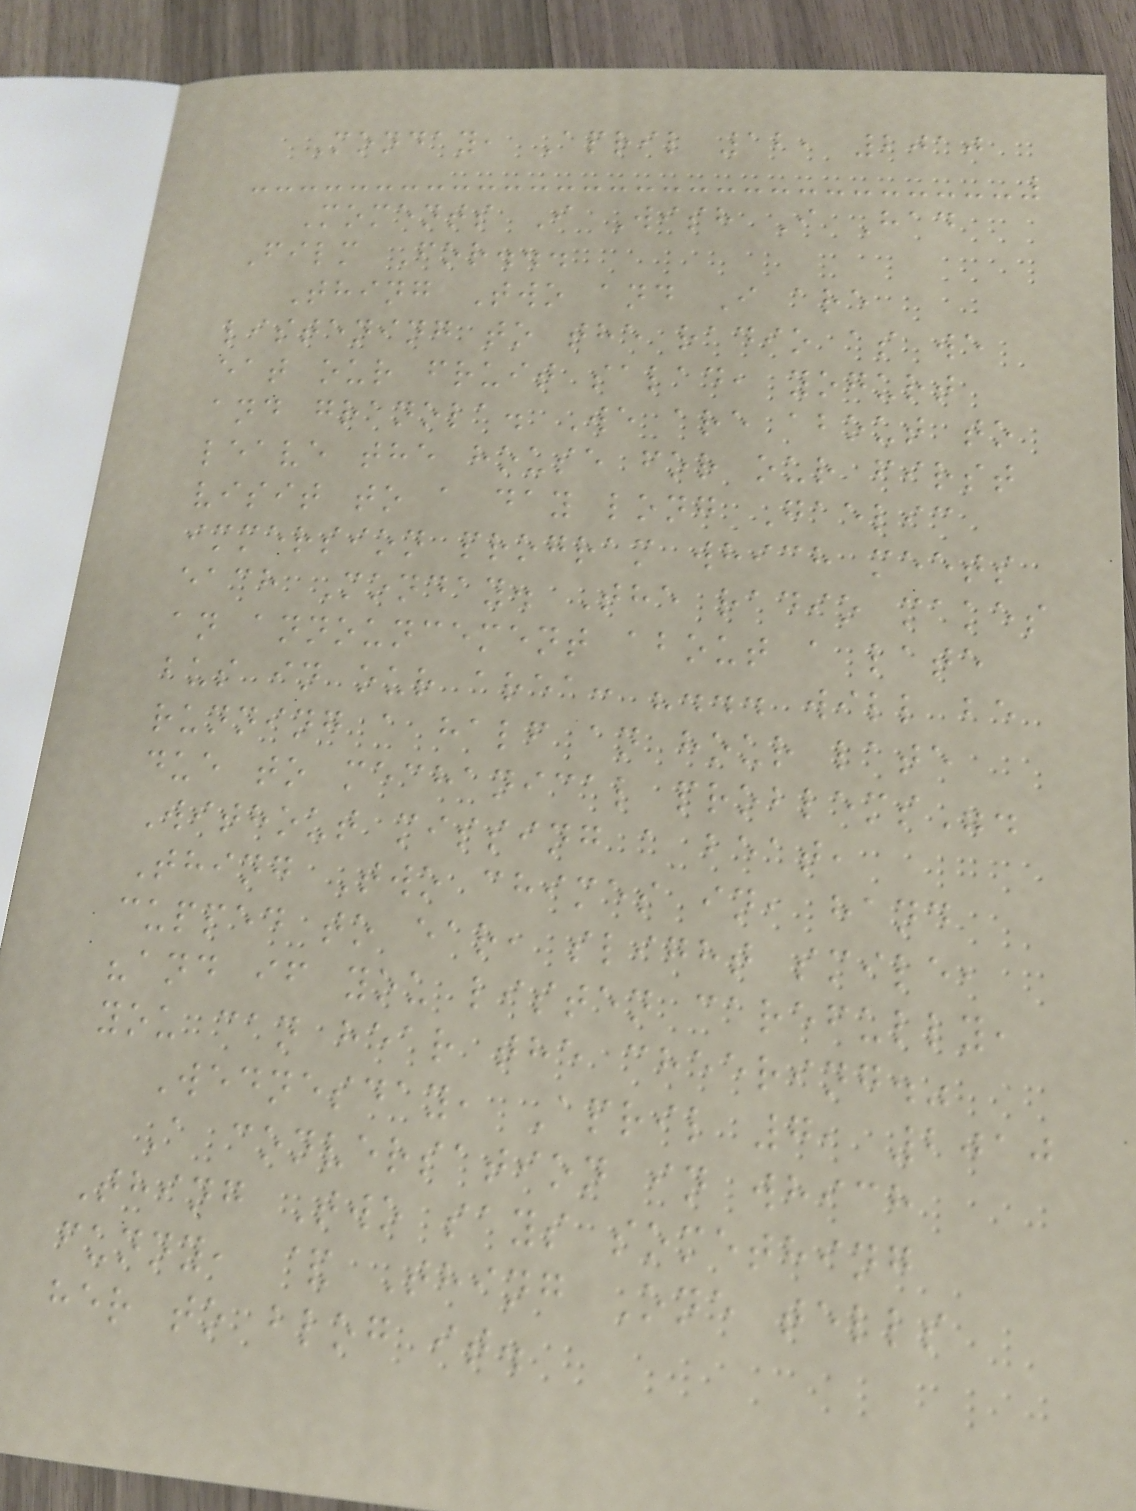Monday, April 12, 2010
Moments I Wish I Had
Film For...
Thing Two and I are
listening to the radio as we
eat our fruit salad, yogurt
and granola. We are about to
leave the house for our first
visit to a day long Gaelic
immersion program which meets
each Monday. The radio makes
an announcement about a late
bus in our area: "... will be
running a half an hour late
due to mechanical problems".
Without missing a beat,
Thing Two chimes in, hand
cupped to ear, slight smile,
"and if you listen carefully,
you can hear the cheering."
Wednesday, April 7, 2010
A conversation in which
Thing Two says something
funny, & Thing One tells
her to blog it.
